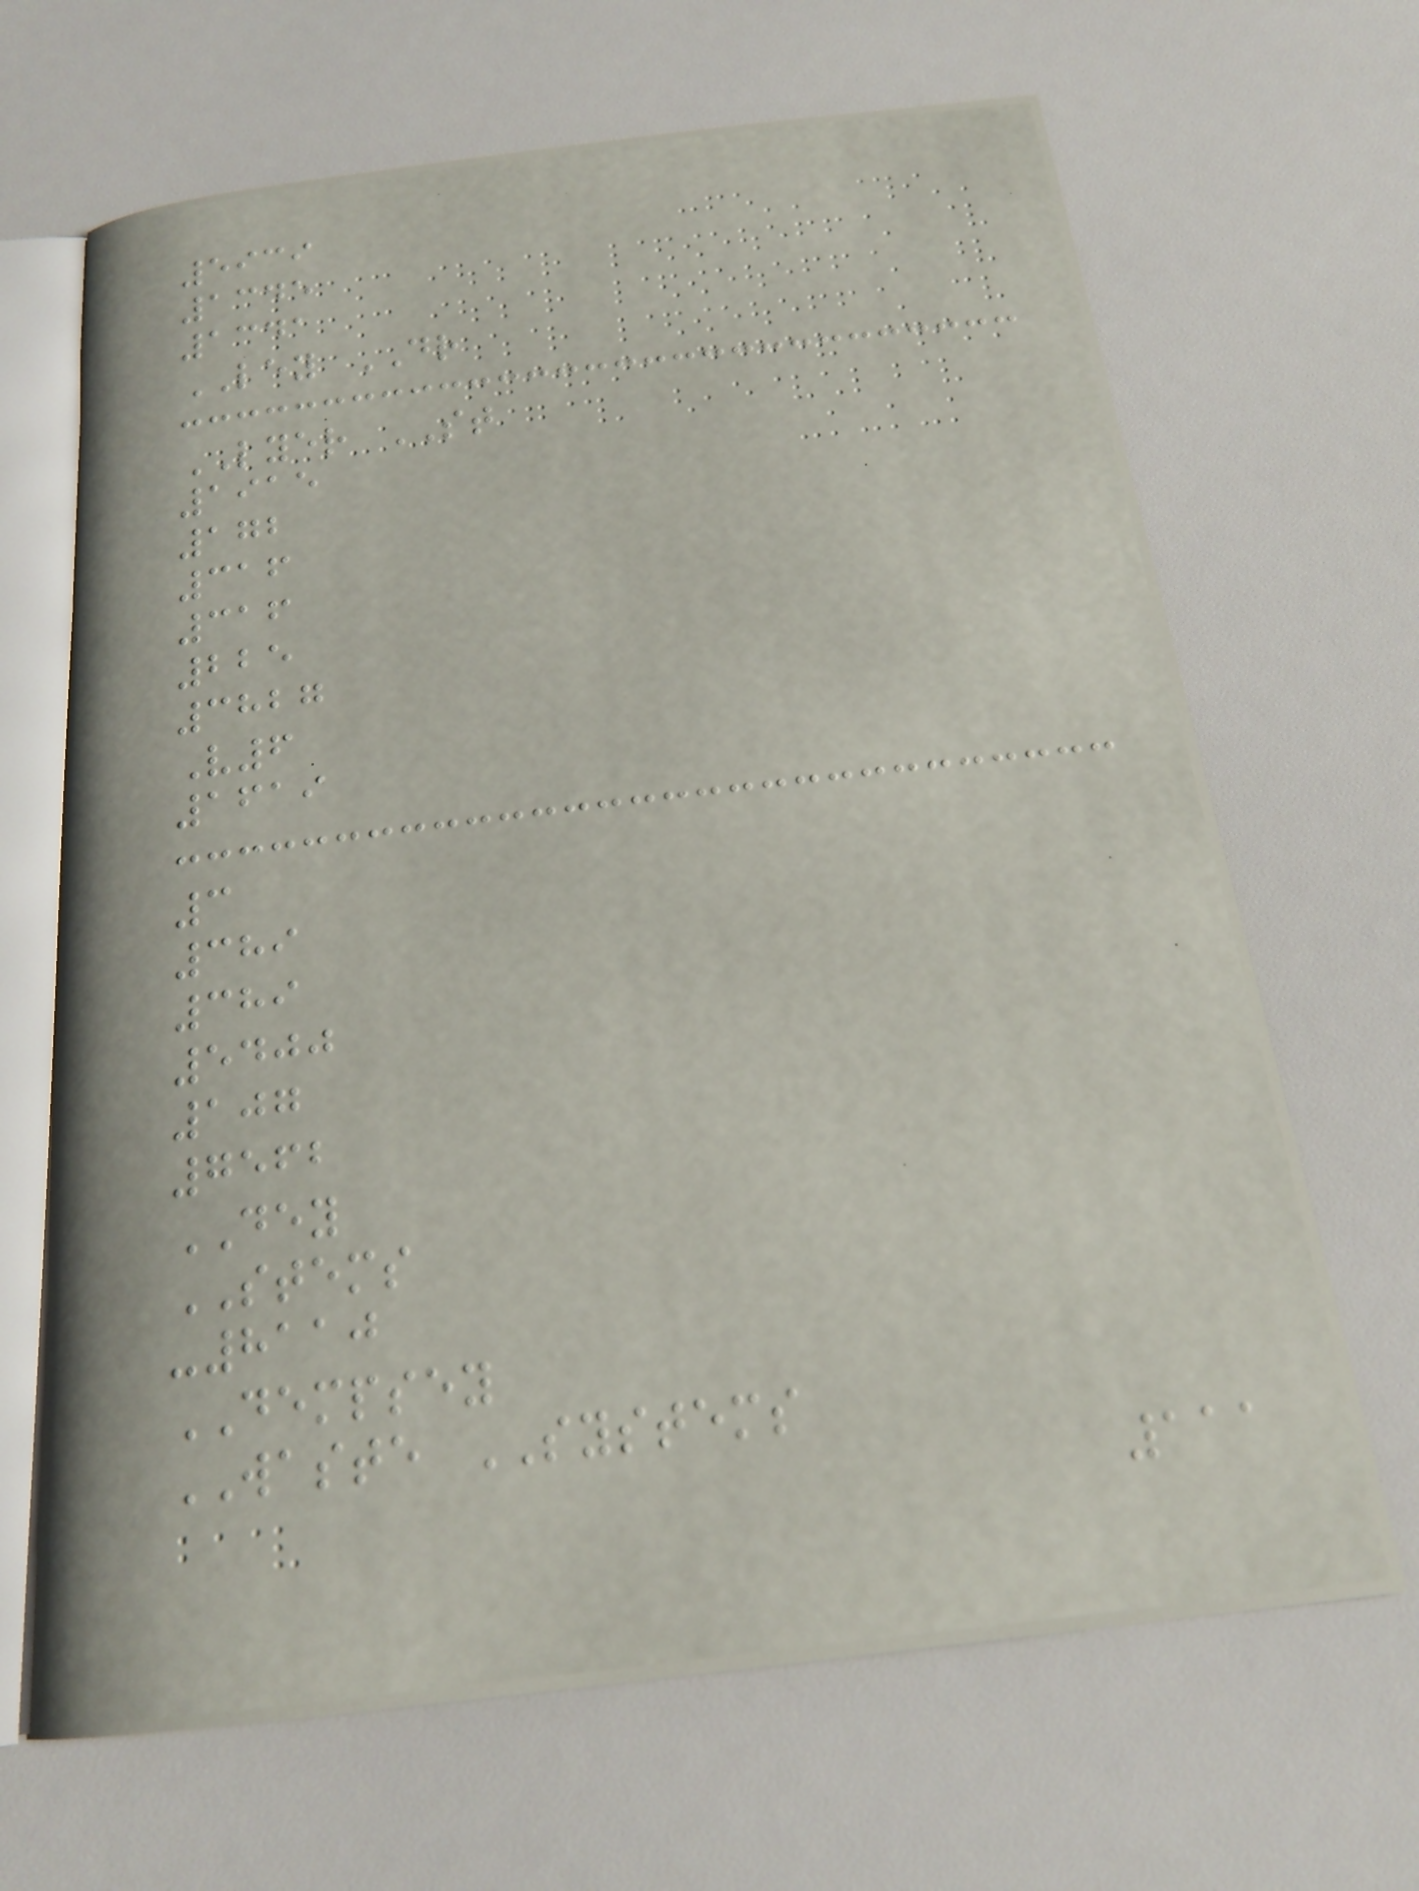5939
1345
1341
LEY DR
LYER ST
1915
172
316
316
225
3827
V6
1619
3
389
389
5400
107
7562
DEY
STEMS
-8110
DEMPSEY
WASTE SYSTEMS
111
